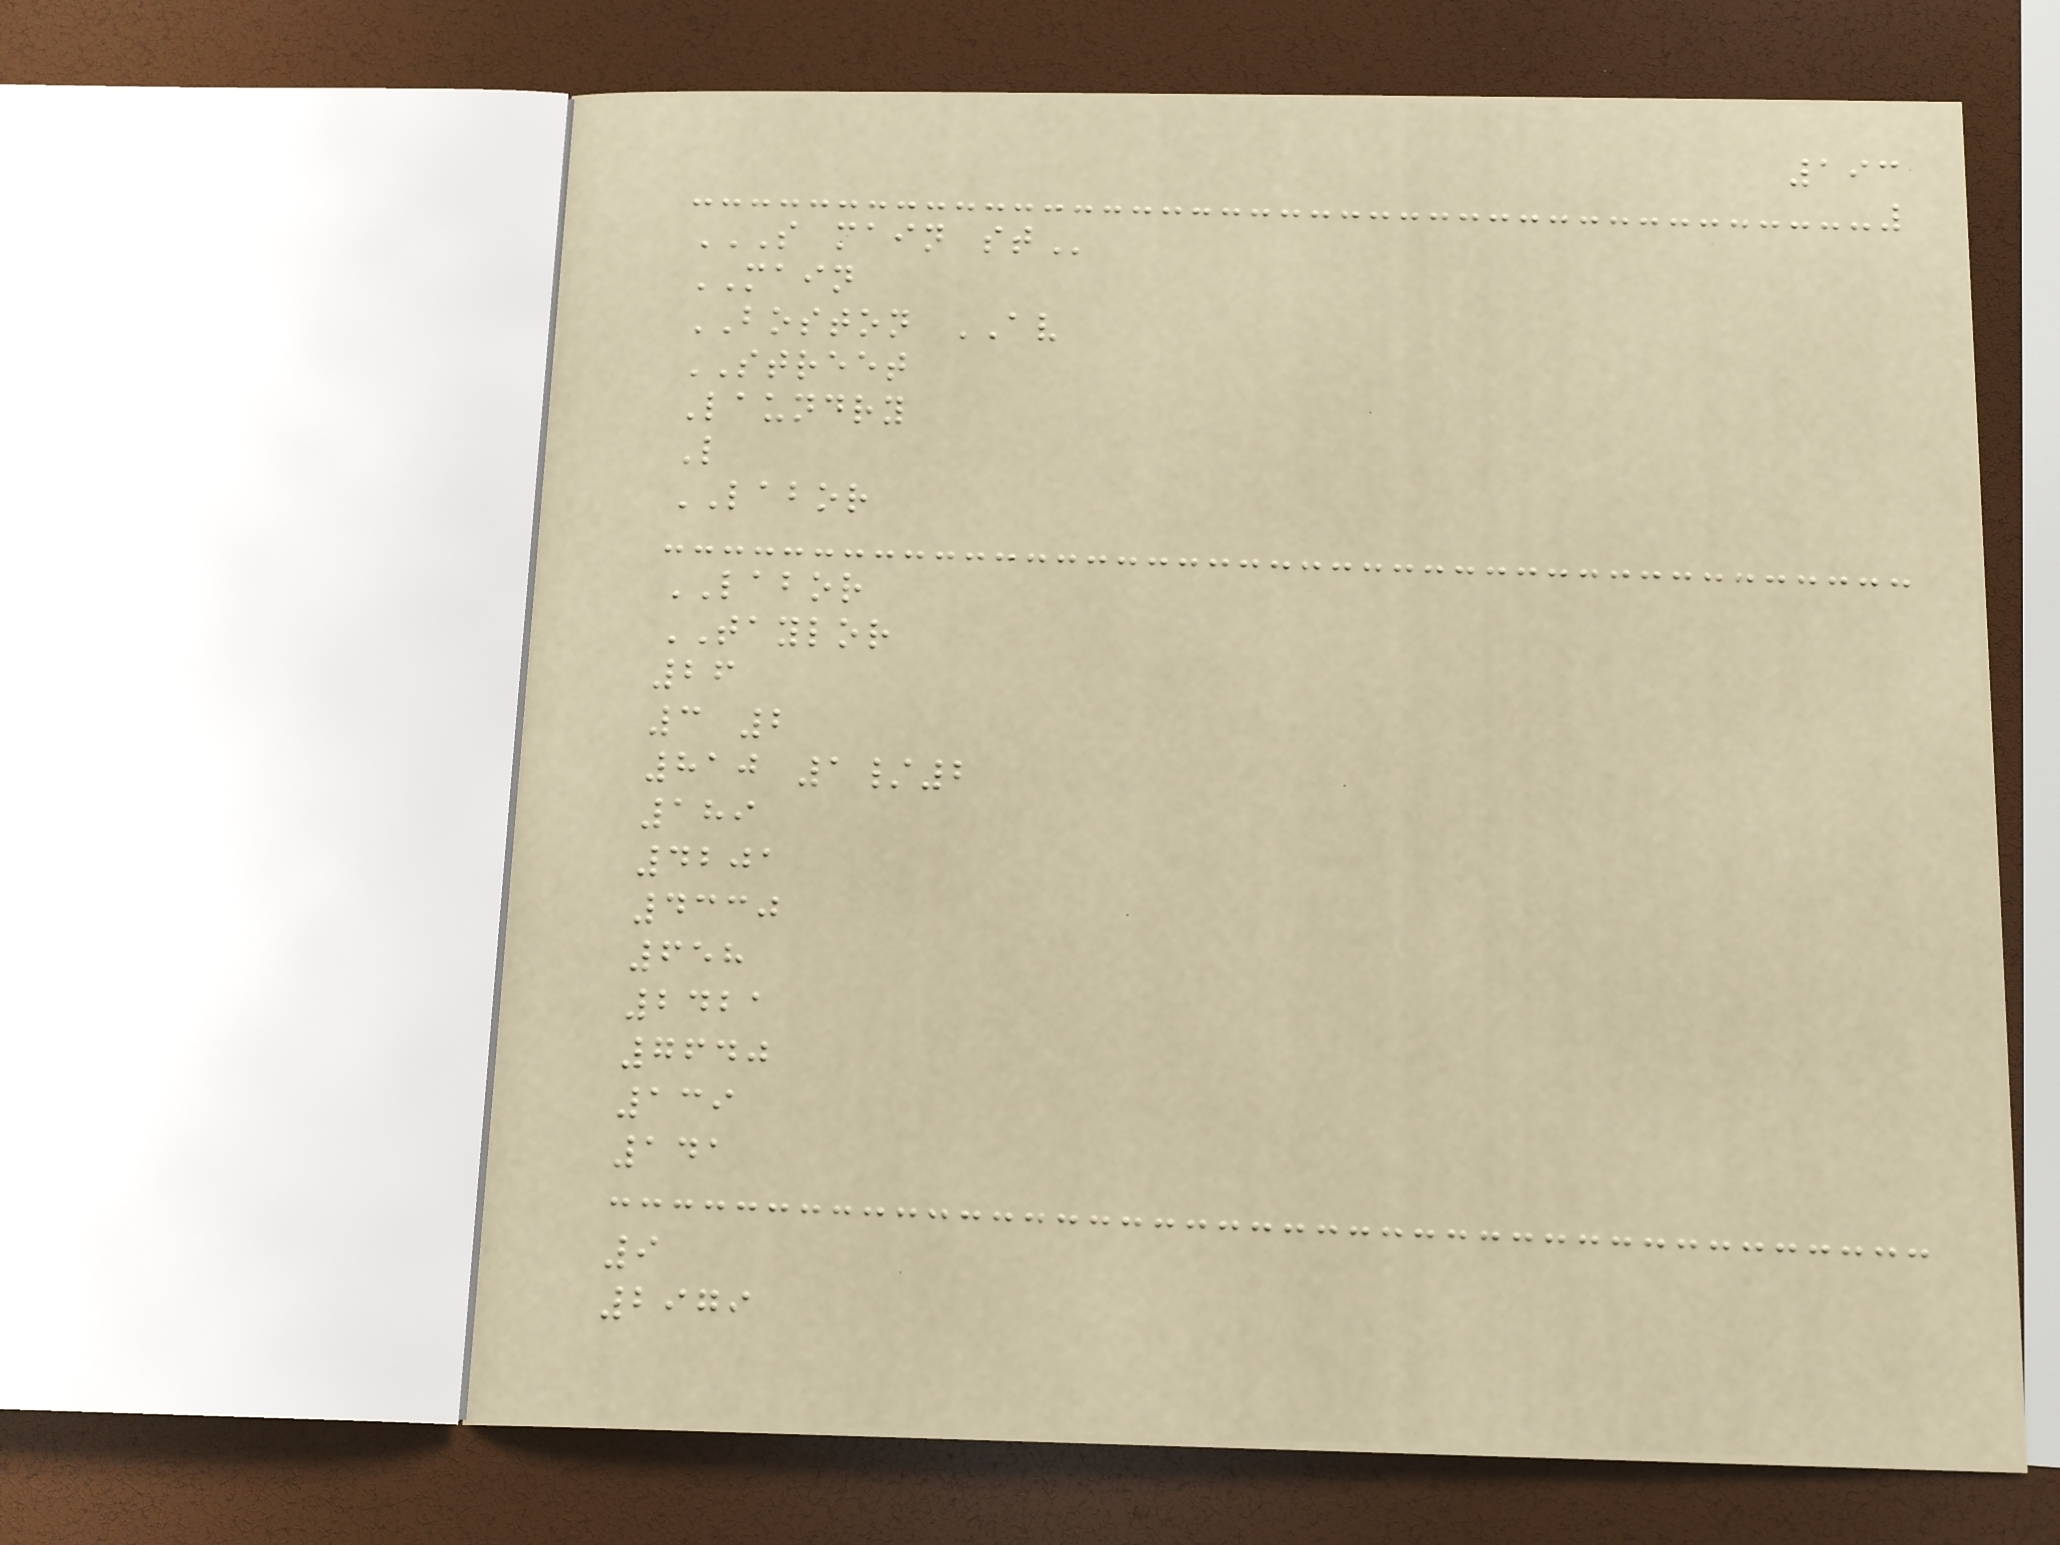193
S MAIN ST
MAIN
BOSTON AV
STREET
Laundry
L
LABOR
LABOR
TAYLOR
26
3 2
810 1/2
189
4201
4330
658
2421
7640
139
141
9
2979
